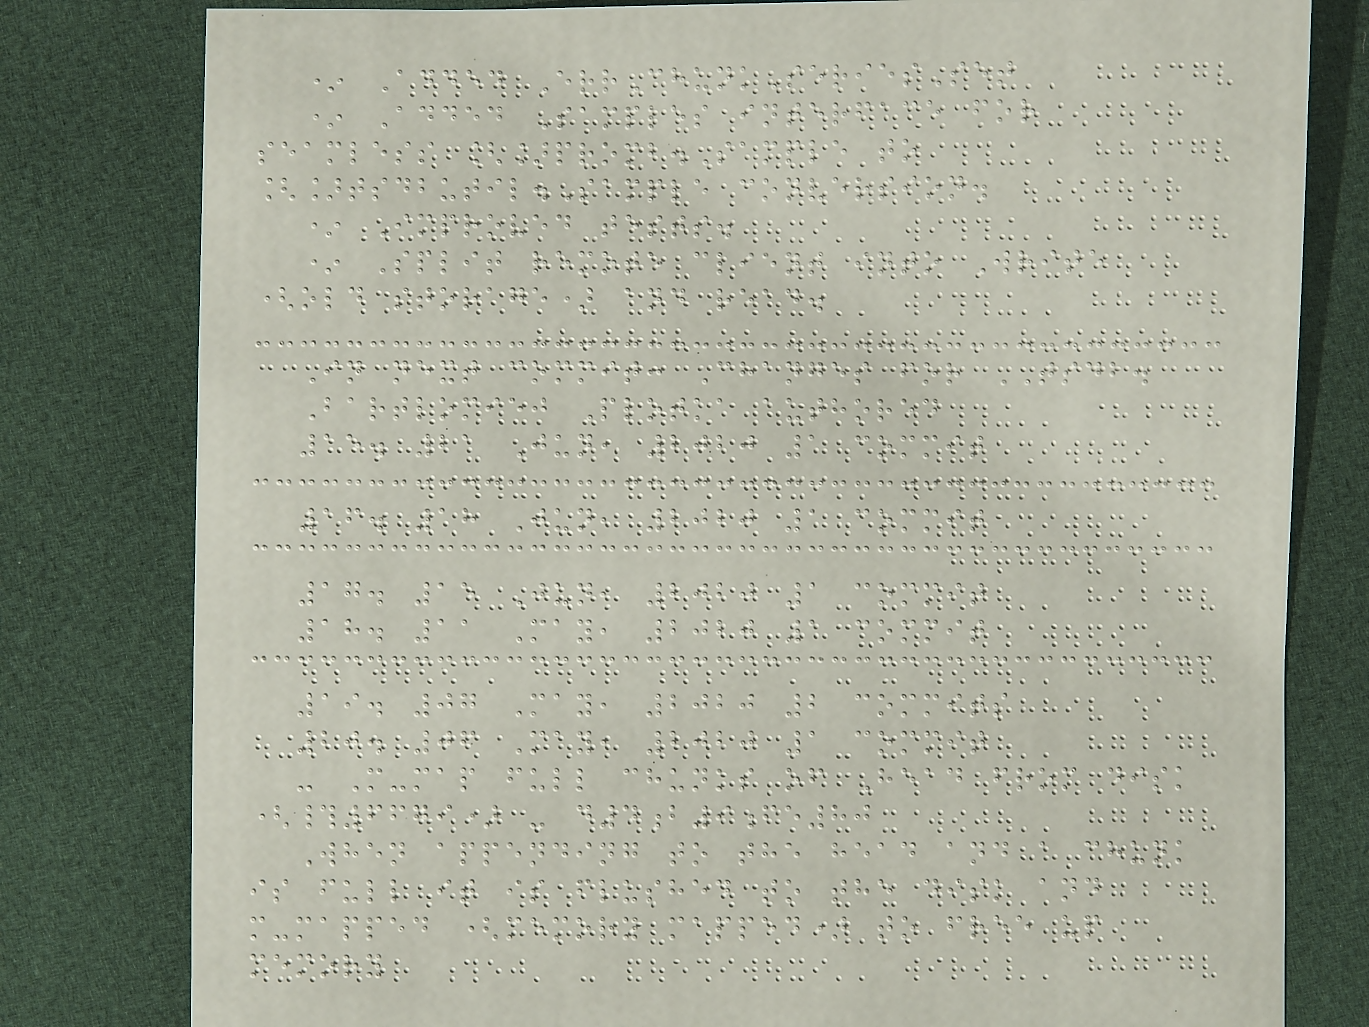* Added ErrChunkSeriesSet
* Added Samples interface for
seamless []promb.Sample to
[]tsdbutil.Sample conversion.
* Improved tests.
* Split remote client into Write
(old storage) and read.
In next commit: Changes for TSDB.
Bartlomiej Plotka authored
15. 21 Jun, 2020 1 commit
16. 18 Jun, 2020 1 commit
17. 15 Jun, 2020 1 commit
18. 11 May, 2020 1 commit
19. 07 May, 2020 2 commits
20. 06 May, 2020 1 commit
- M-map full chunks of Head from disk
(#6679) - d4b9fe80
When appending to the head and a chunk
is full it is flushed to the disk and
m-mapped (memory mapped) to free up
memory
